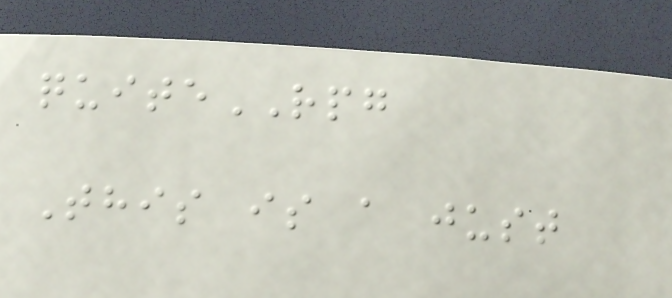quiteRPG
This is a just
